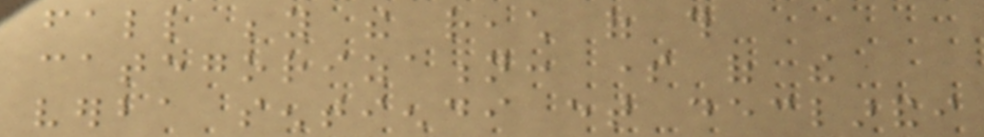fall beyond the reach of this
categorization: some of the
verba sentiendi et declarandi
